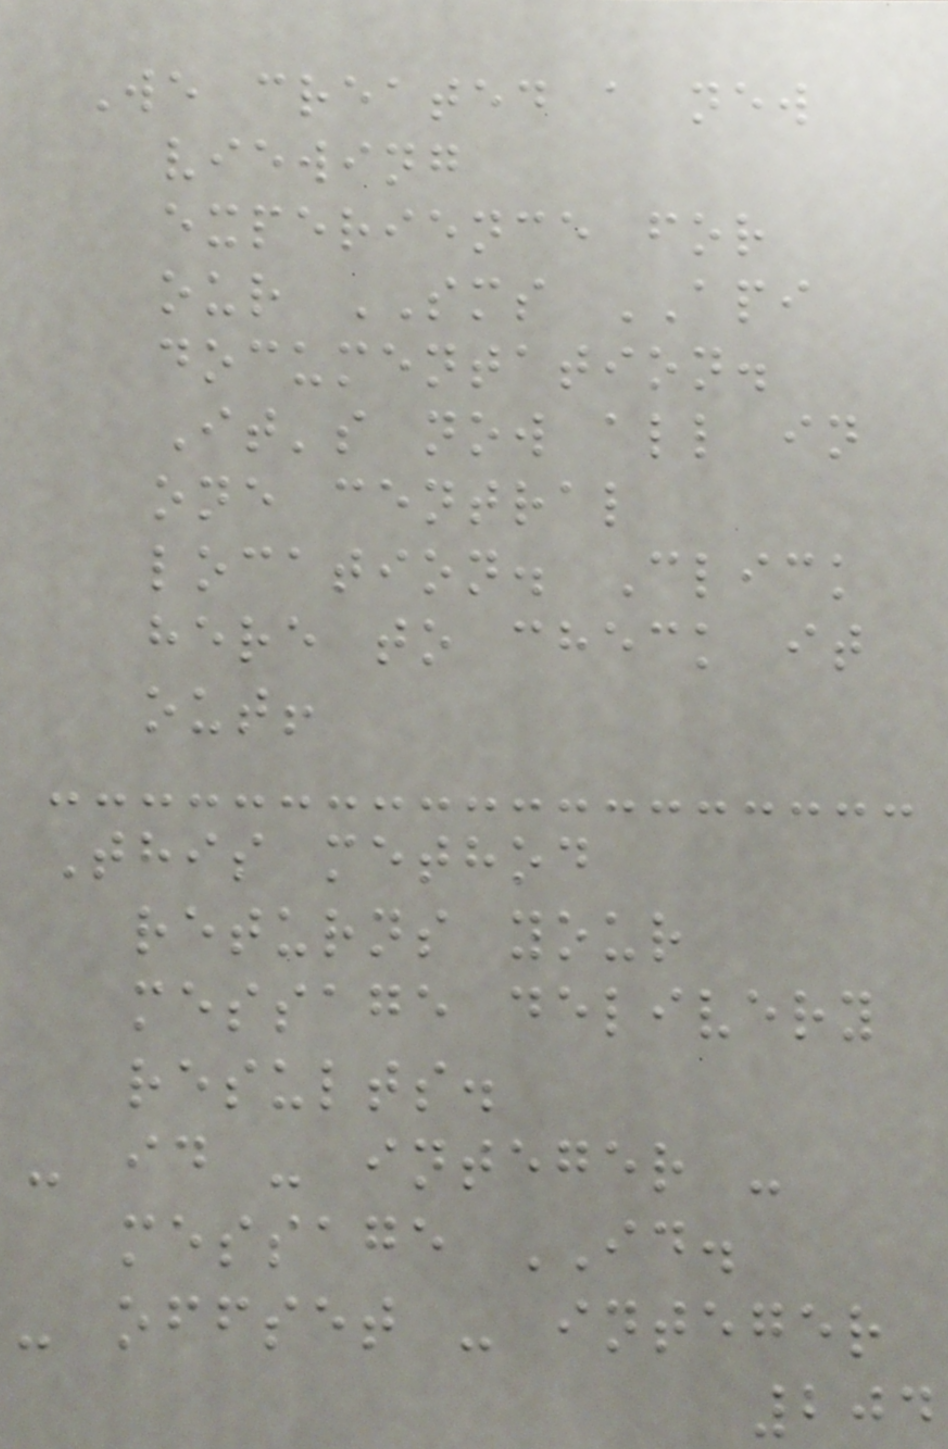We created a new
viewing
experience for
our SMS API
documentation.
It's now all in
one central
location. Click
here to check it
out!
This method
returns your
message delivery
results.
- id - integer -
message ID.
- offset - integer
204
